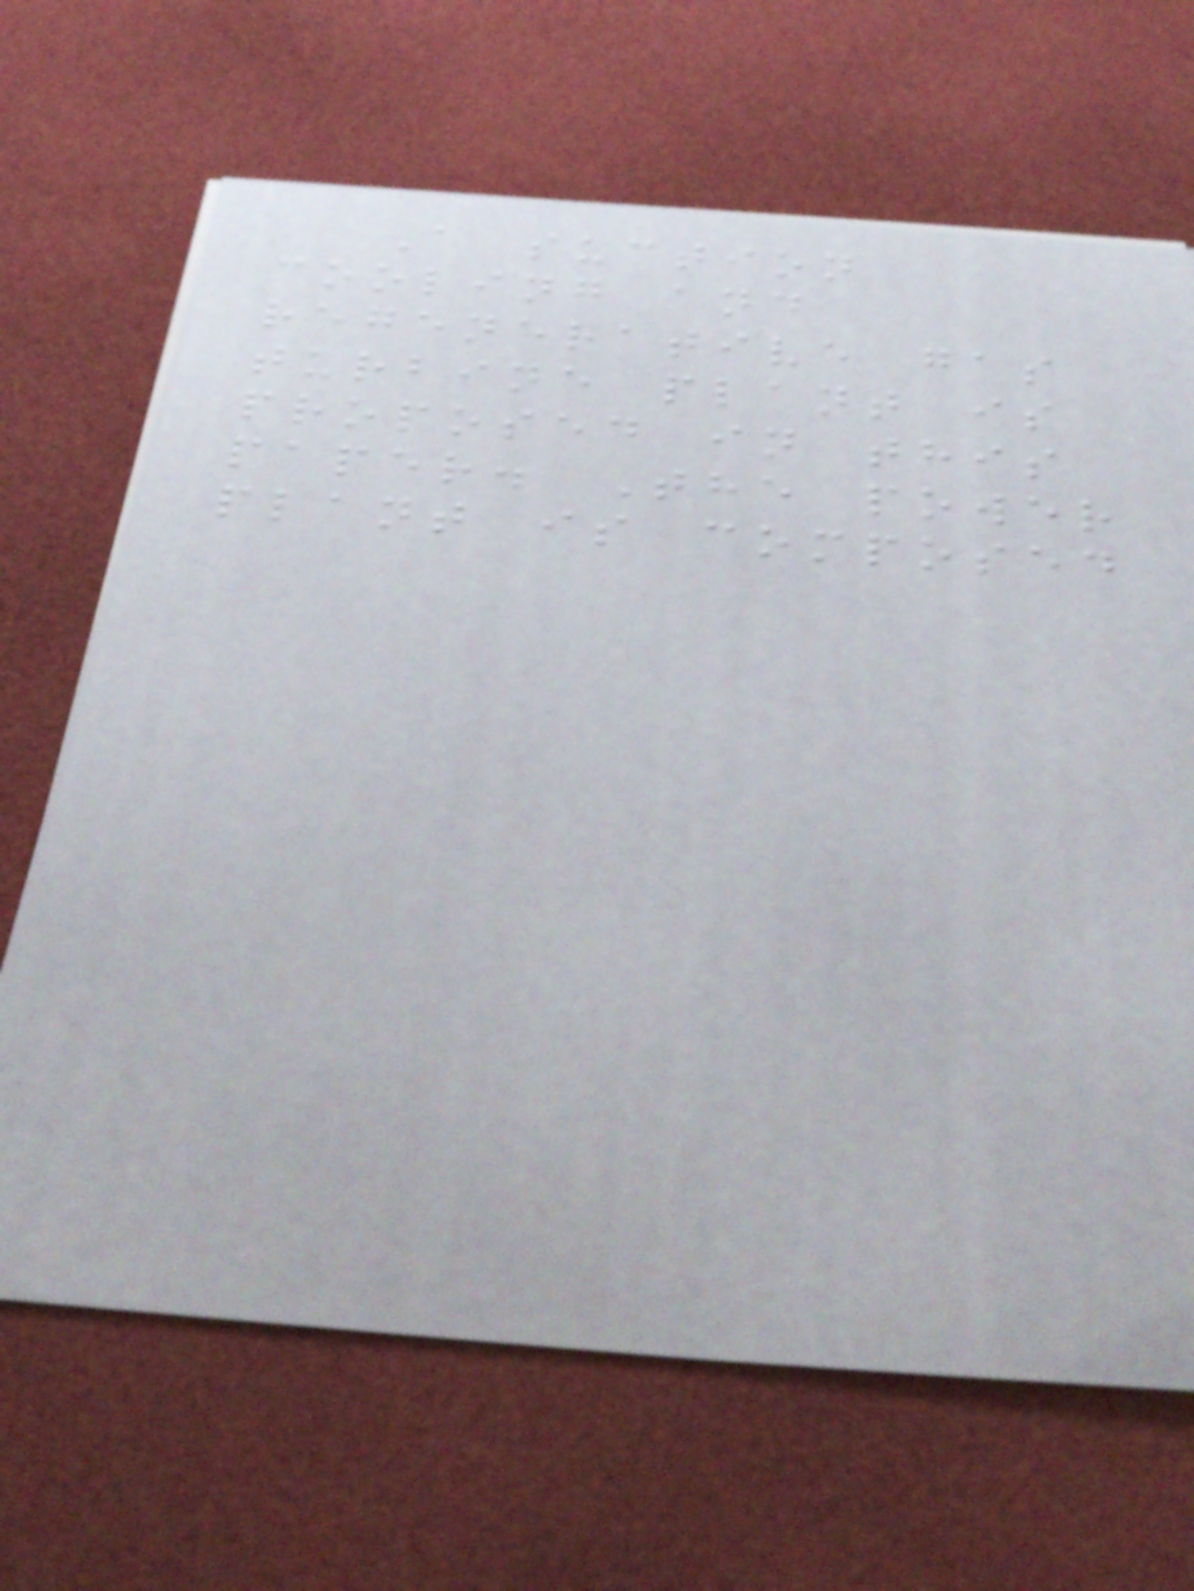A suction
cooling and
regenerative gas
turbine plant is
proposed in this
paper. The power
plant is composed
